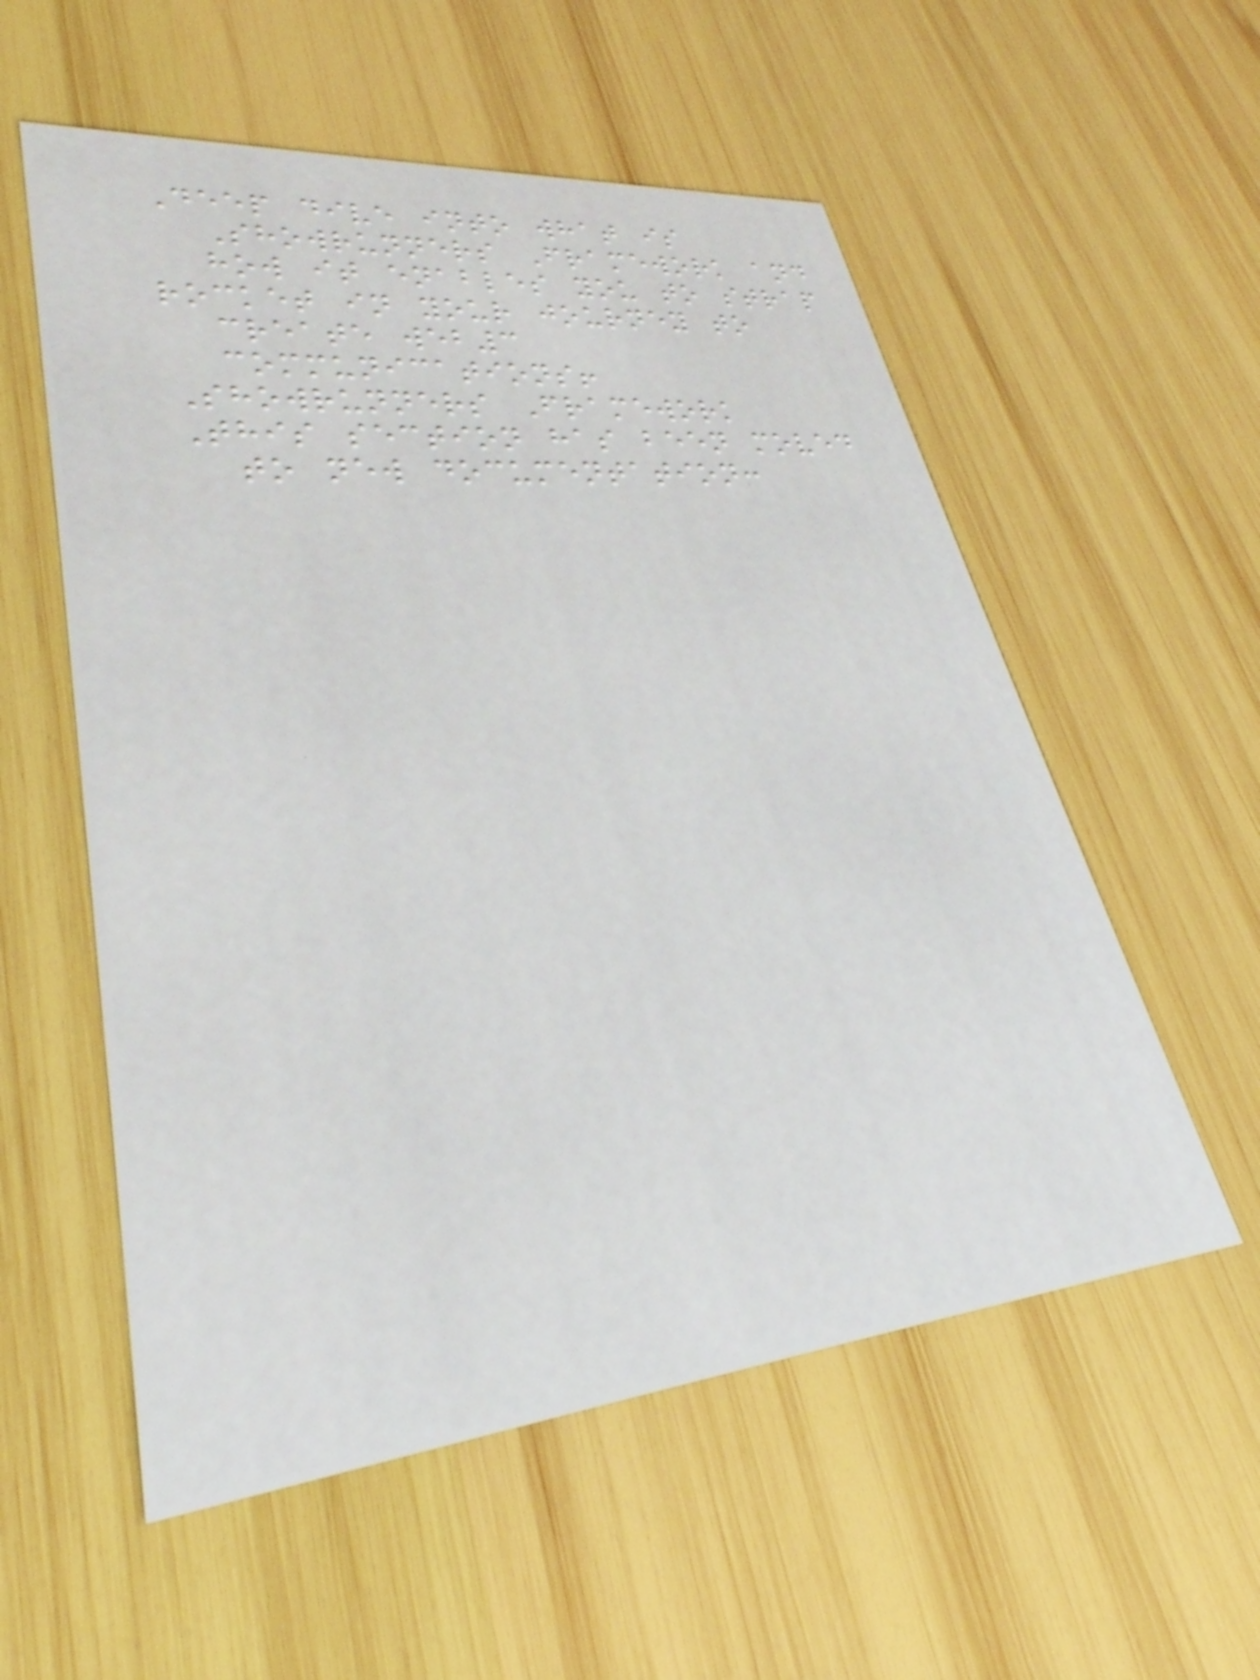Deep dive into what is
Showrunners Framework and
how it enables you to strap
rocket in your journey to
create web3
communications!
Showrunners Framework
This section has been moved
to new documentation:
